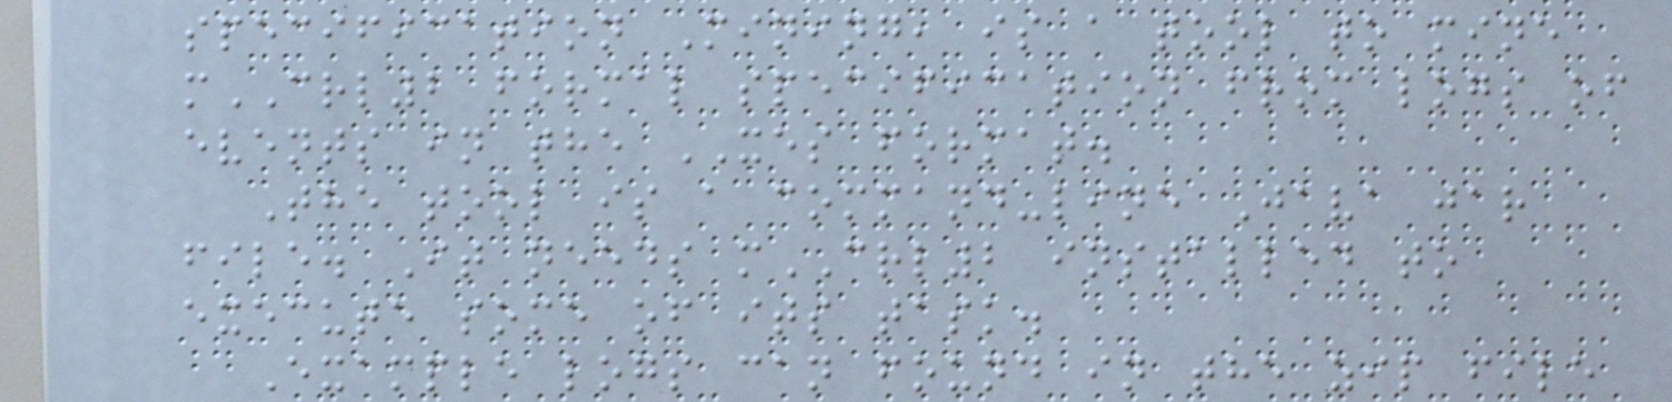specification Mining, is a tool to mine
mCRL2 formal specification from logs of
events in the XES format.
The tool is a command-line Java jar
file. It needs mCRL2 installed to
execute some of its task.
Example logs can found in the zip file
